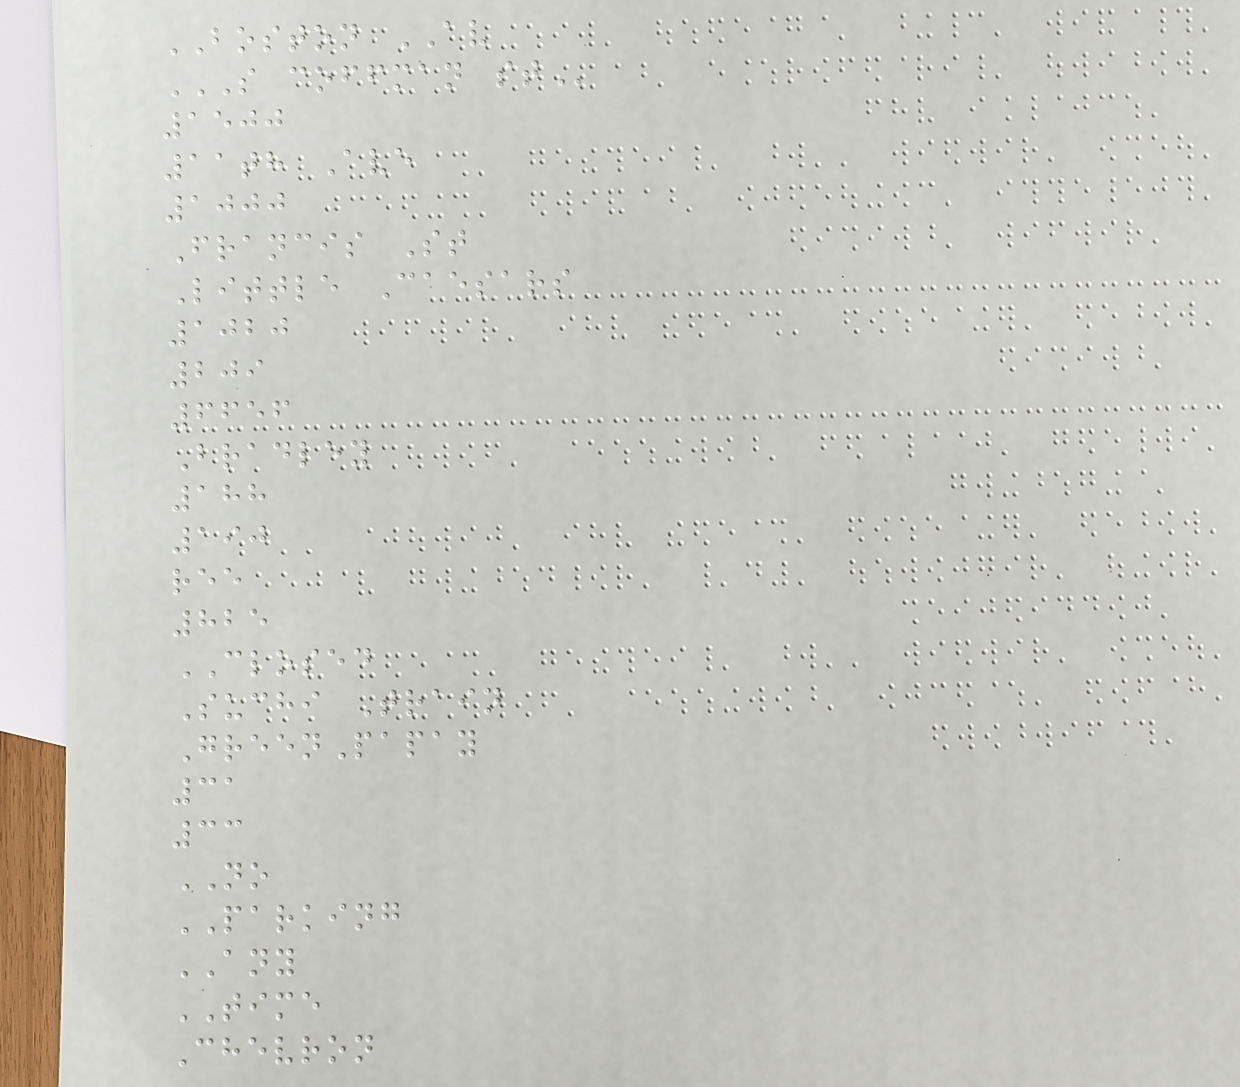BOSTON AV
S COFFMAN ST
1500
11th Ave
1000
Francis St
Little Caesars
1020
209
6656
Bradley
188
190
ree
825
CLOSED
Suchi Train
GreenPapay
31
33
NO
PARKING
ANY
TIME
Chevron
